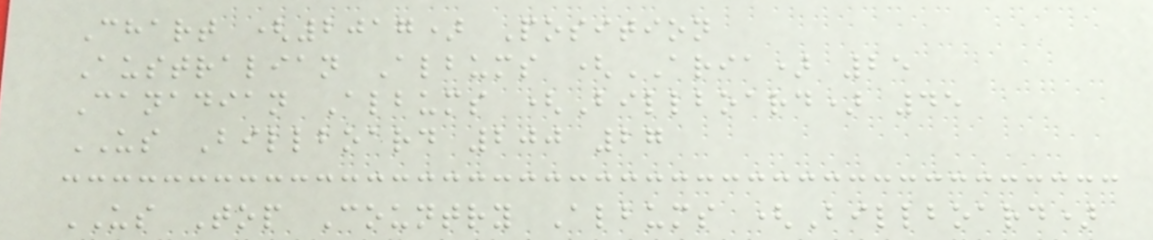Chart (2017) Position
Australian Albums (ARIA) 25
Canadian Albums (Billboard) 45
US Billboard 200 27
US Top Country Albums (Billboard)
